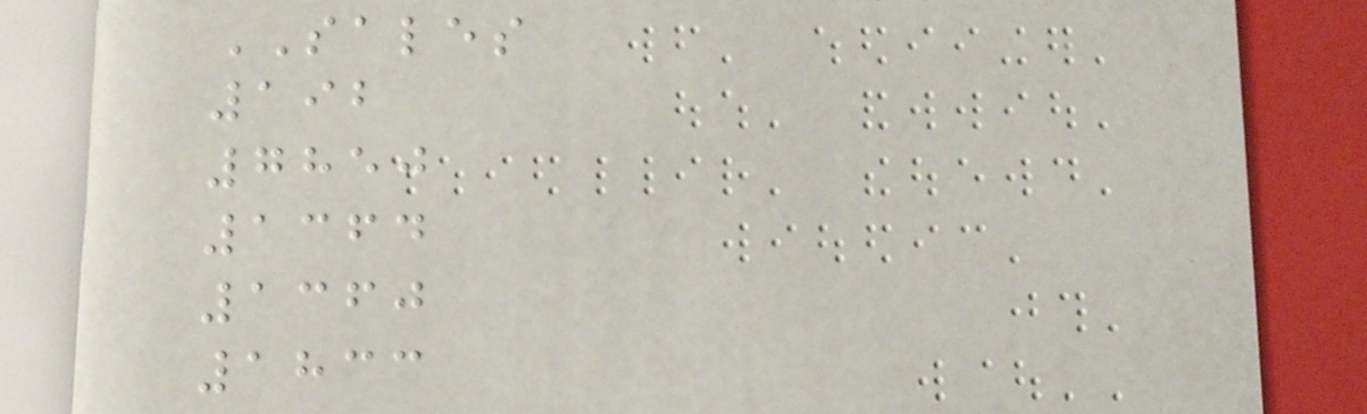SALES
192
7850
1364
1360
1833
